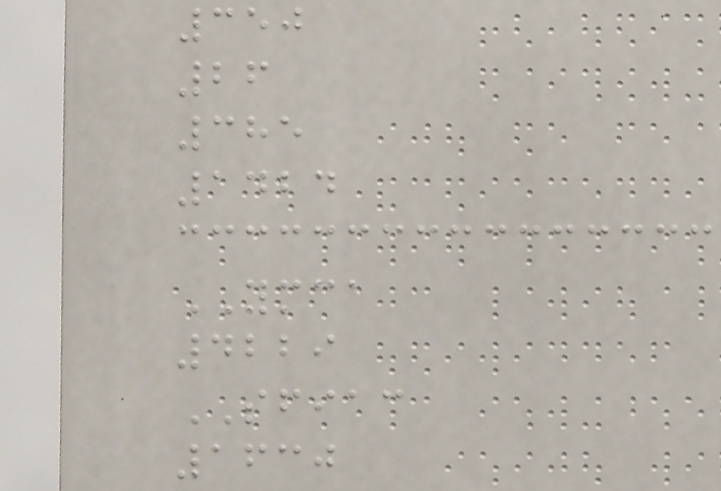350
26
385
1424
YMCA
4229
SFIAC
1630
